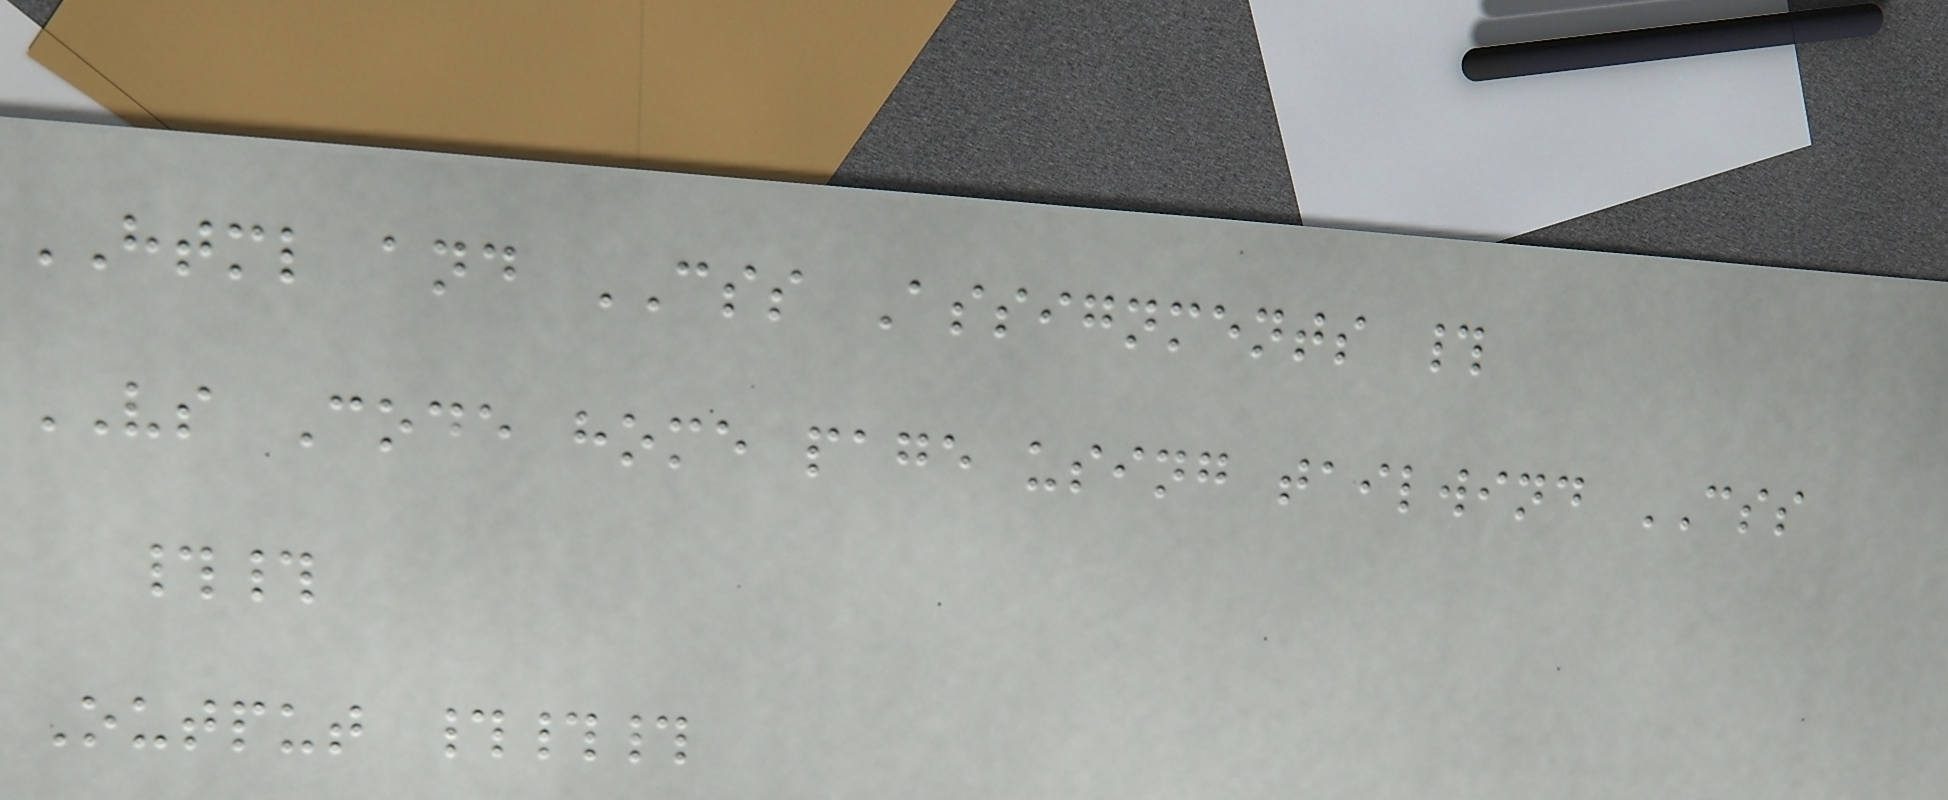HTML and CSS Assignments #
VS Code home page using tailwind CSS
##
Output ###
